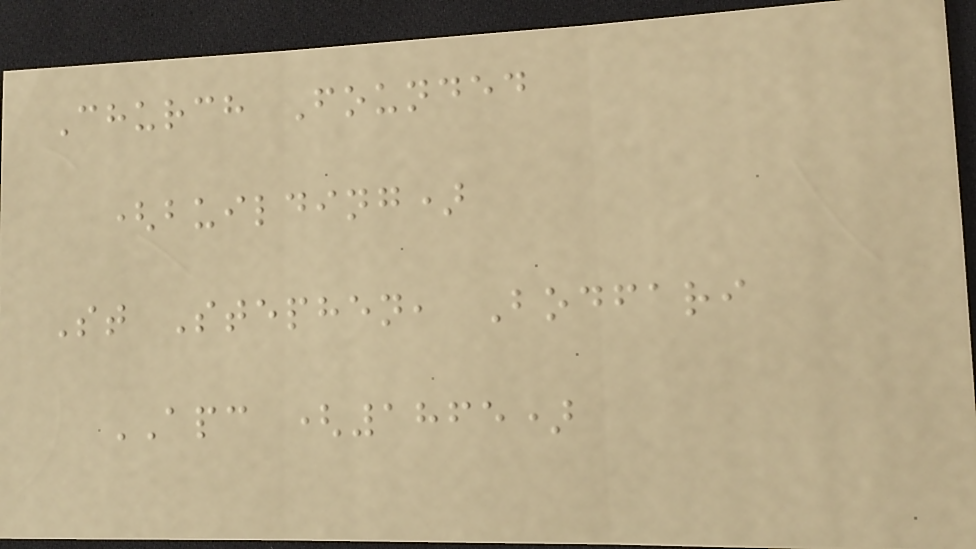Church Founded
(building)
St Stephen, Bodfari
APC (1865)
